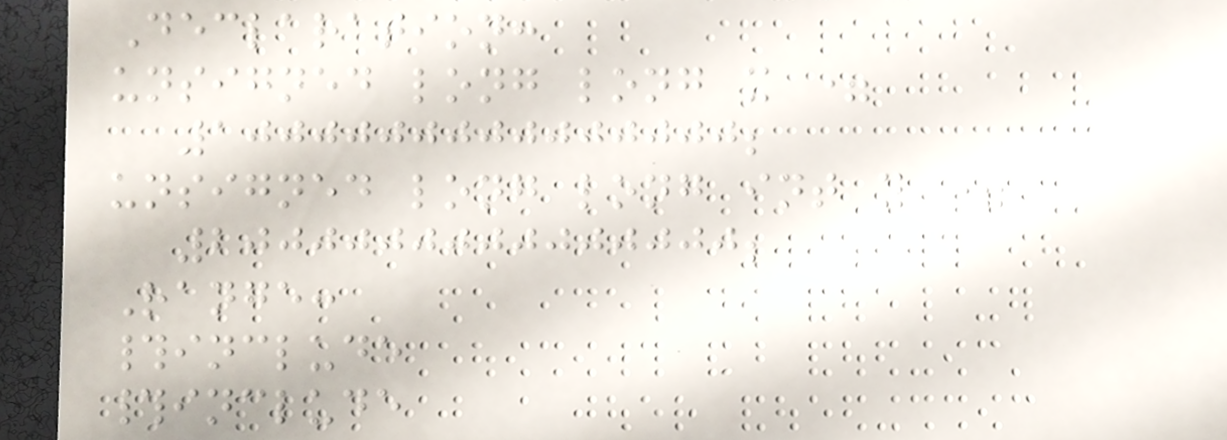Declaration:
unsigned long long x =
1000000000000000;
unsigned long long int y =
2000000000000000;
Range:
#include
#include
